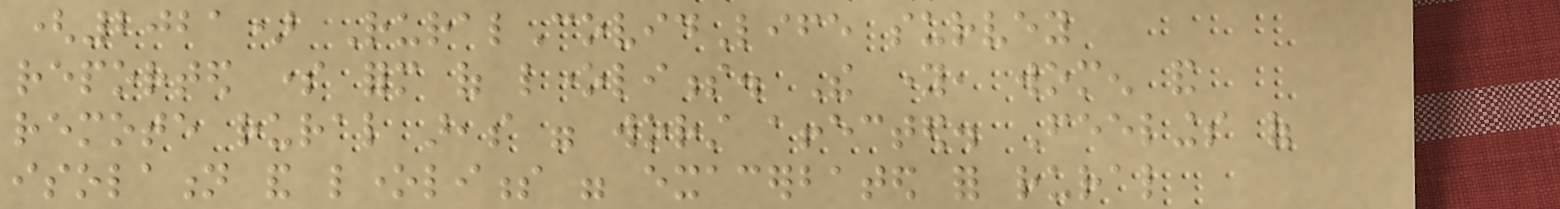(2021) RuralCovidLife survey
reported some form of loneliness. The young, women and
remote rural areas were worst affected. Feelings of
isolation and loneliness were exacerbated for rural
